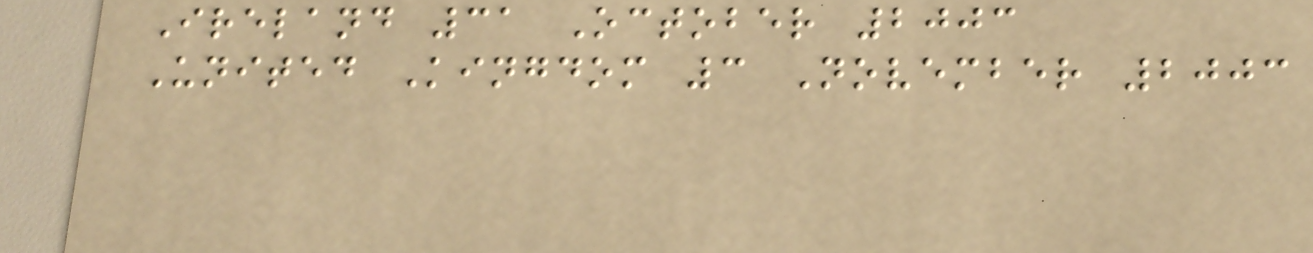Ireland 31 October 2003
United Kingdom 3 November 2003
